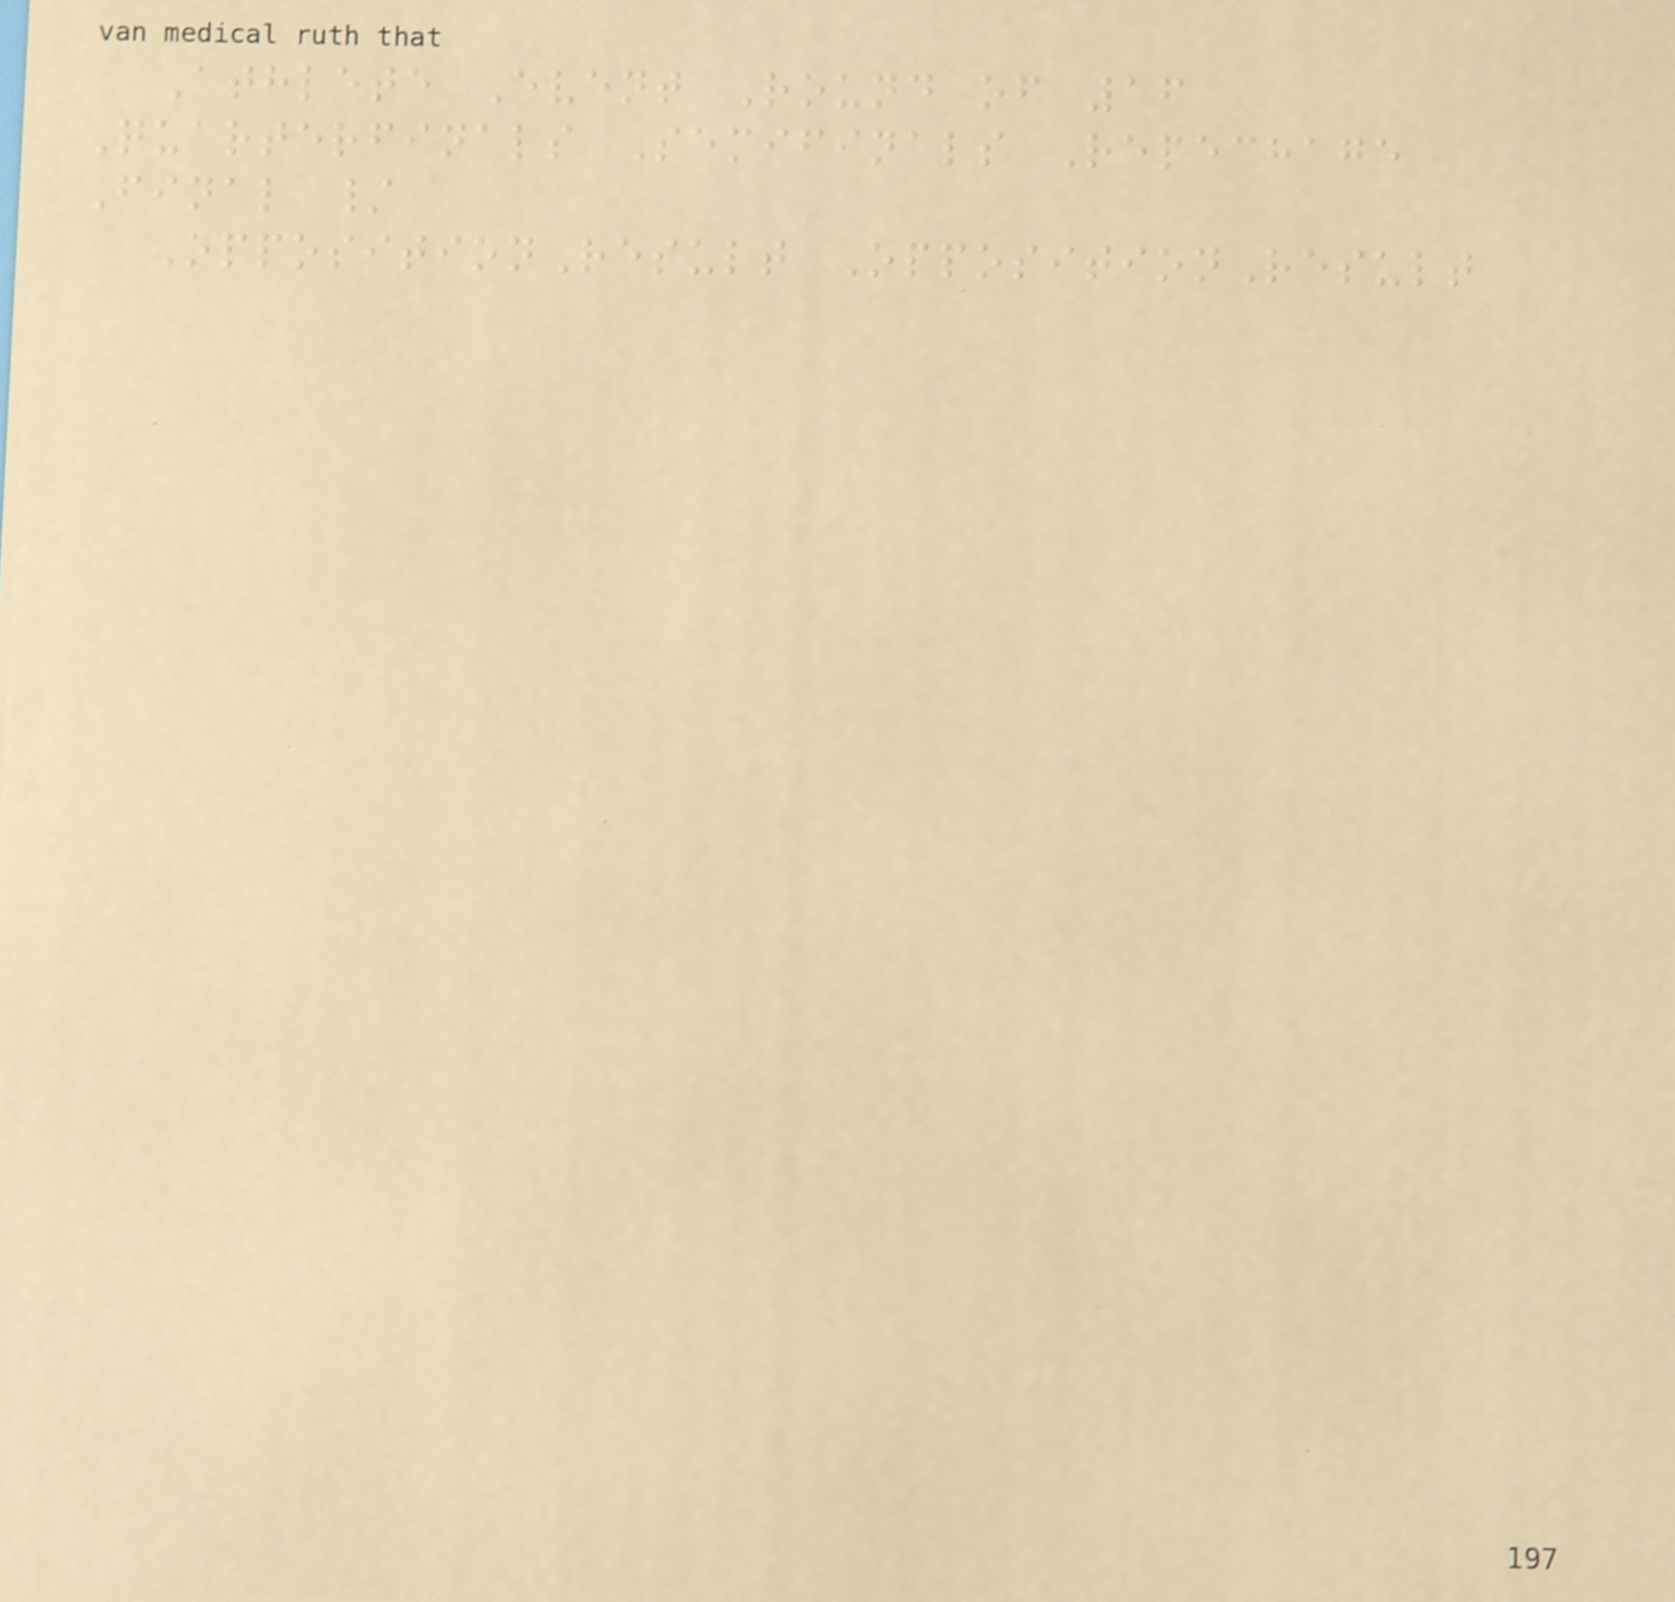Athlete Event Round of 16
Quarterfinals Semifinals Repechage
Final /
OppositionResult OppositionResult
